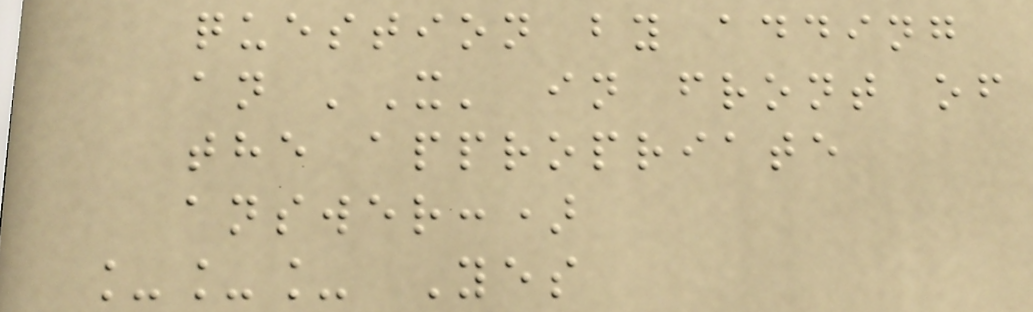question by adding
an 'X' in front of
the appropriate
answer:)
___ Yes
